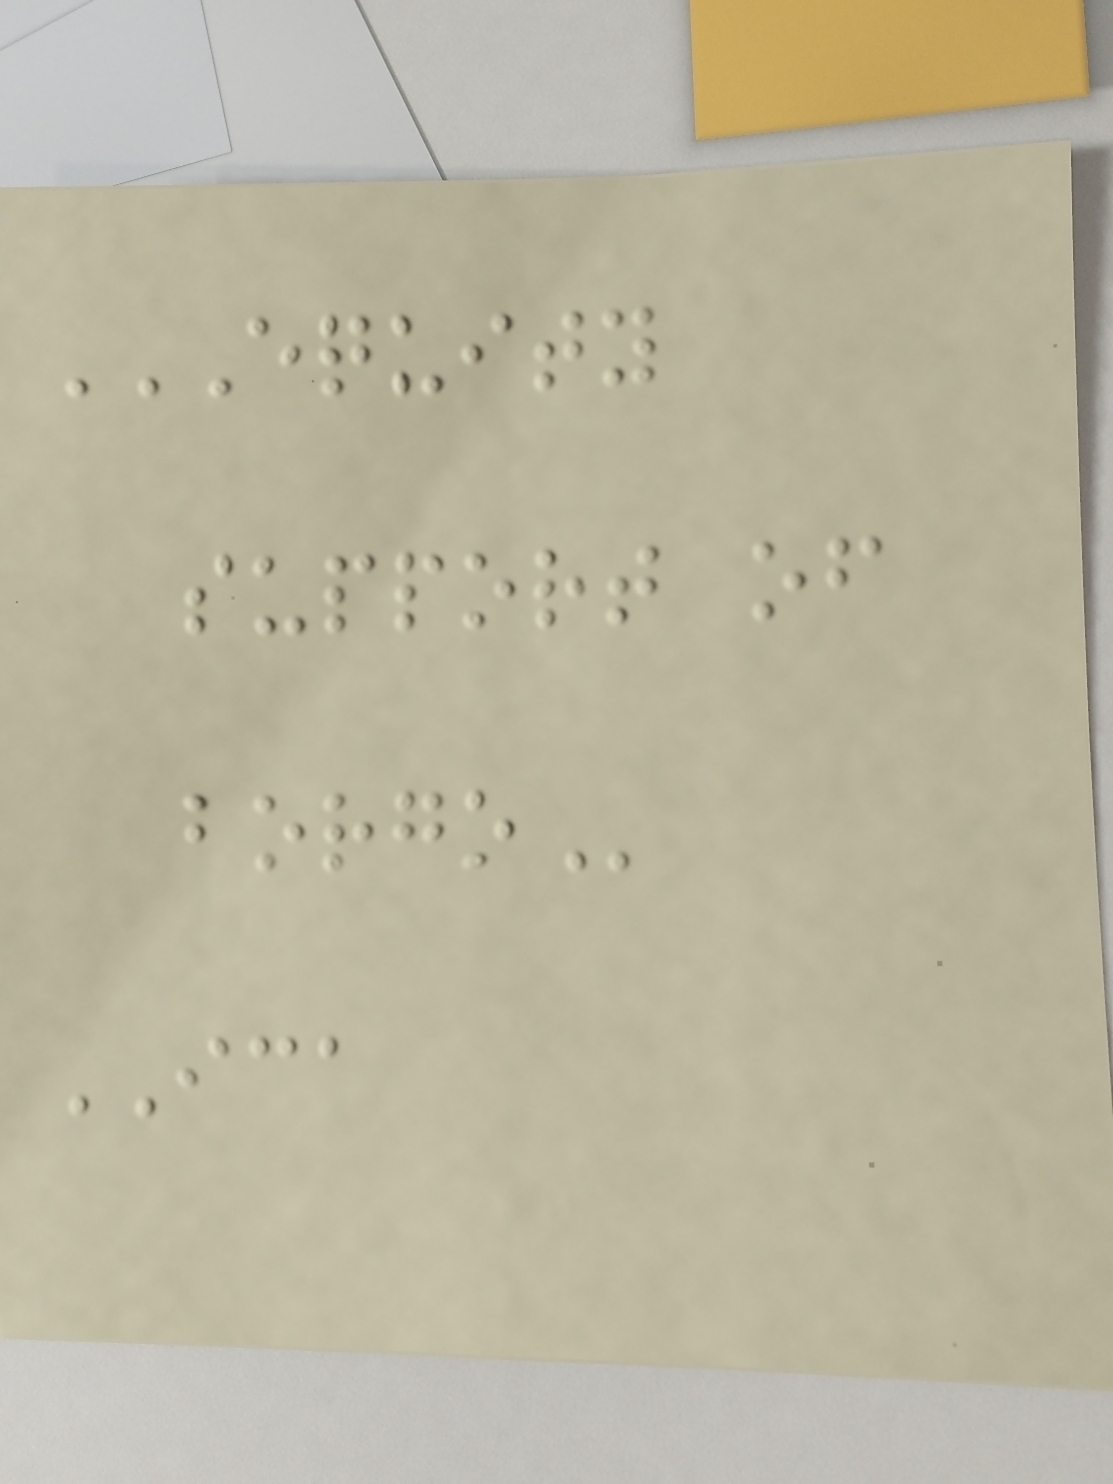EQUITY
SUPPORT OF
BORGO
ICA
